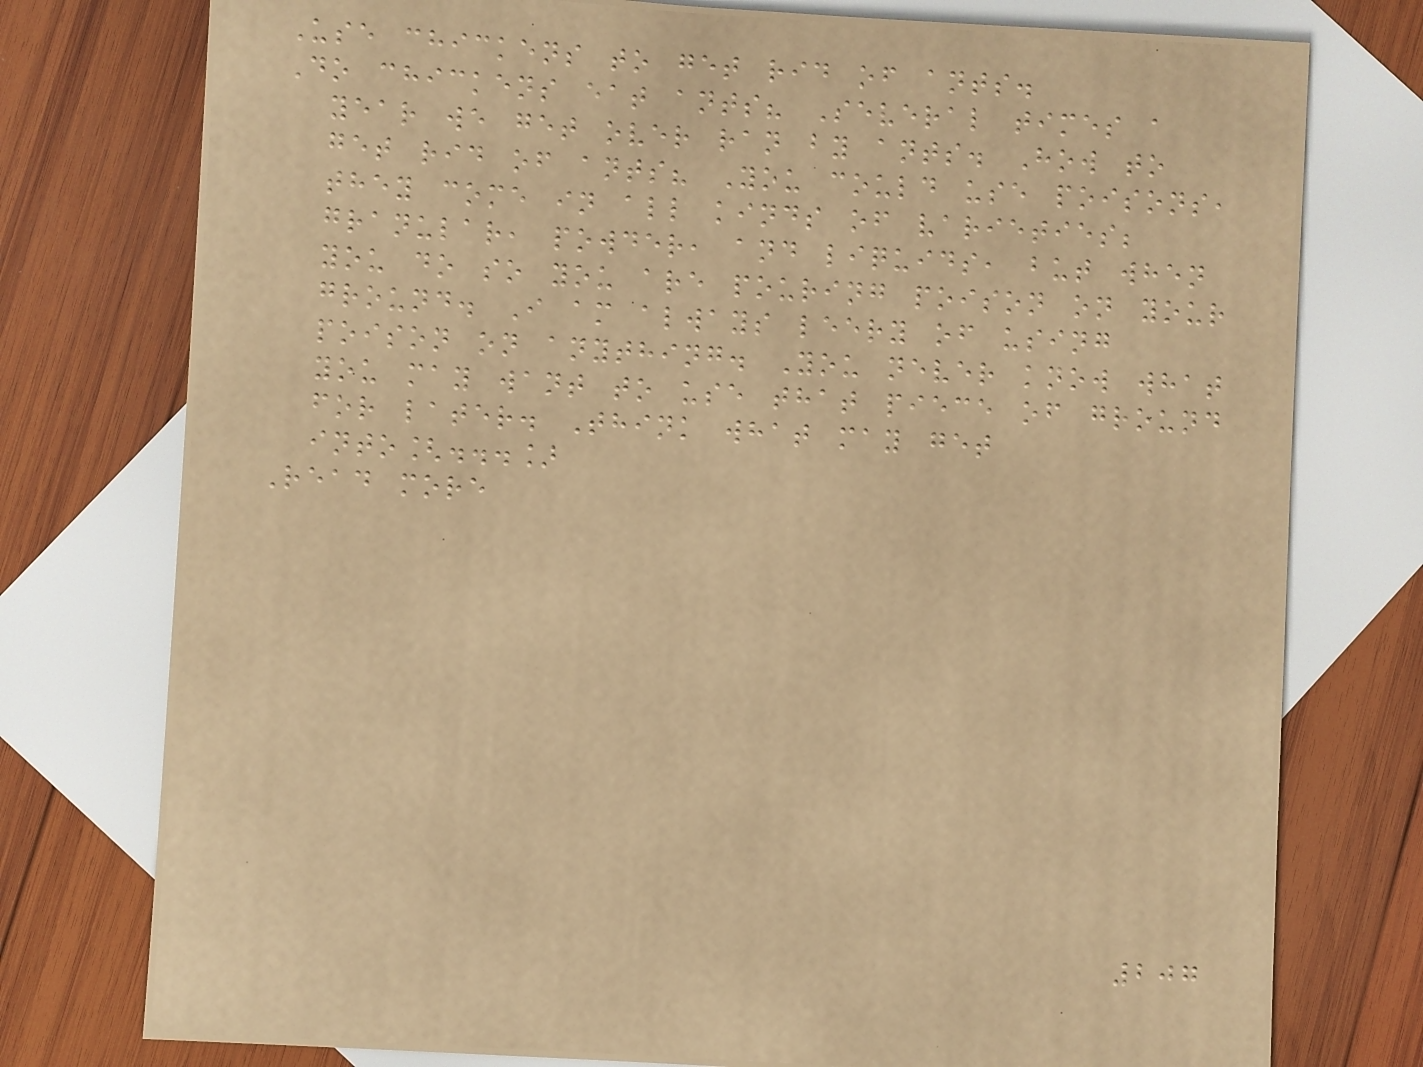Use chickens to get rid of ants.
Do chickens eat ants? Several times a
year we get over ran by ants. How to
get rid of ants? You could use poisons,
they come in all kinds of varieties;
granular, powder, and liquids, but when
you do so you are pouring poison on your
ground. I am always leery of using
poison on anything. You never know what
you may want to use that piece of ground
for later. Think what may get
into[...]
Read more
207
